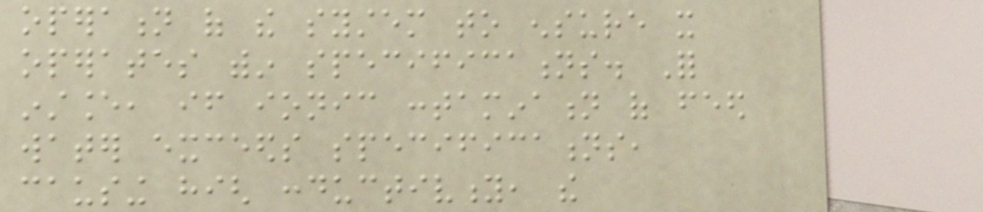operation of the system to ensure it
operates within specifications. For
instance, if ionic contamination of feed
water exceeds specifications,
causing high conductivity, the
